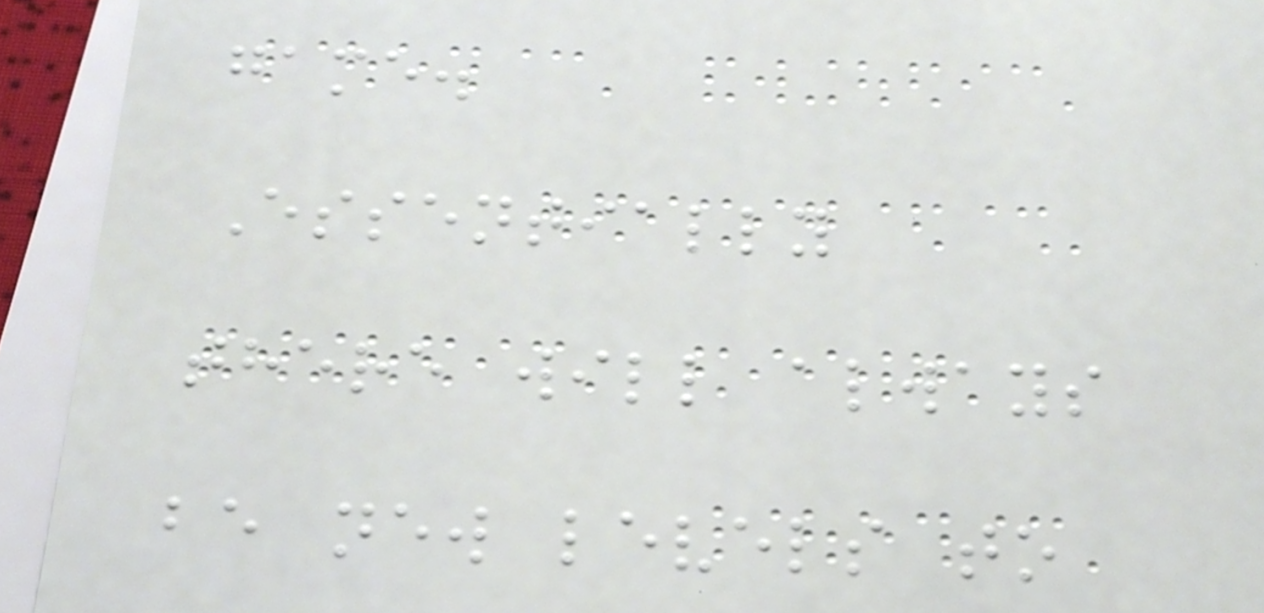game.
Essentially
there will always
be new levels to
